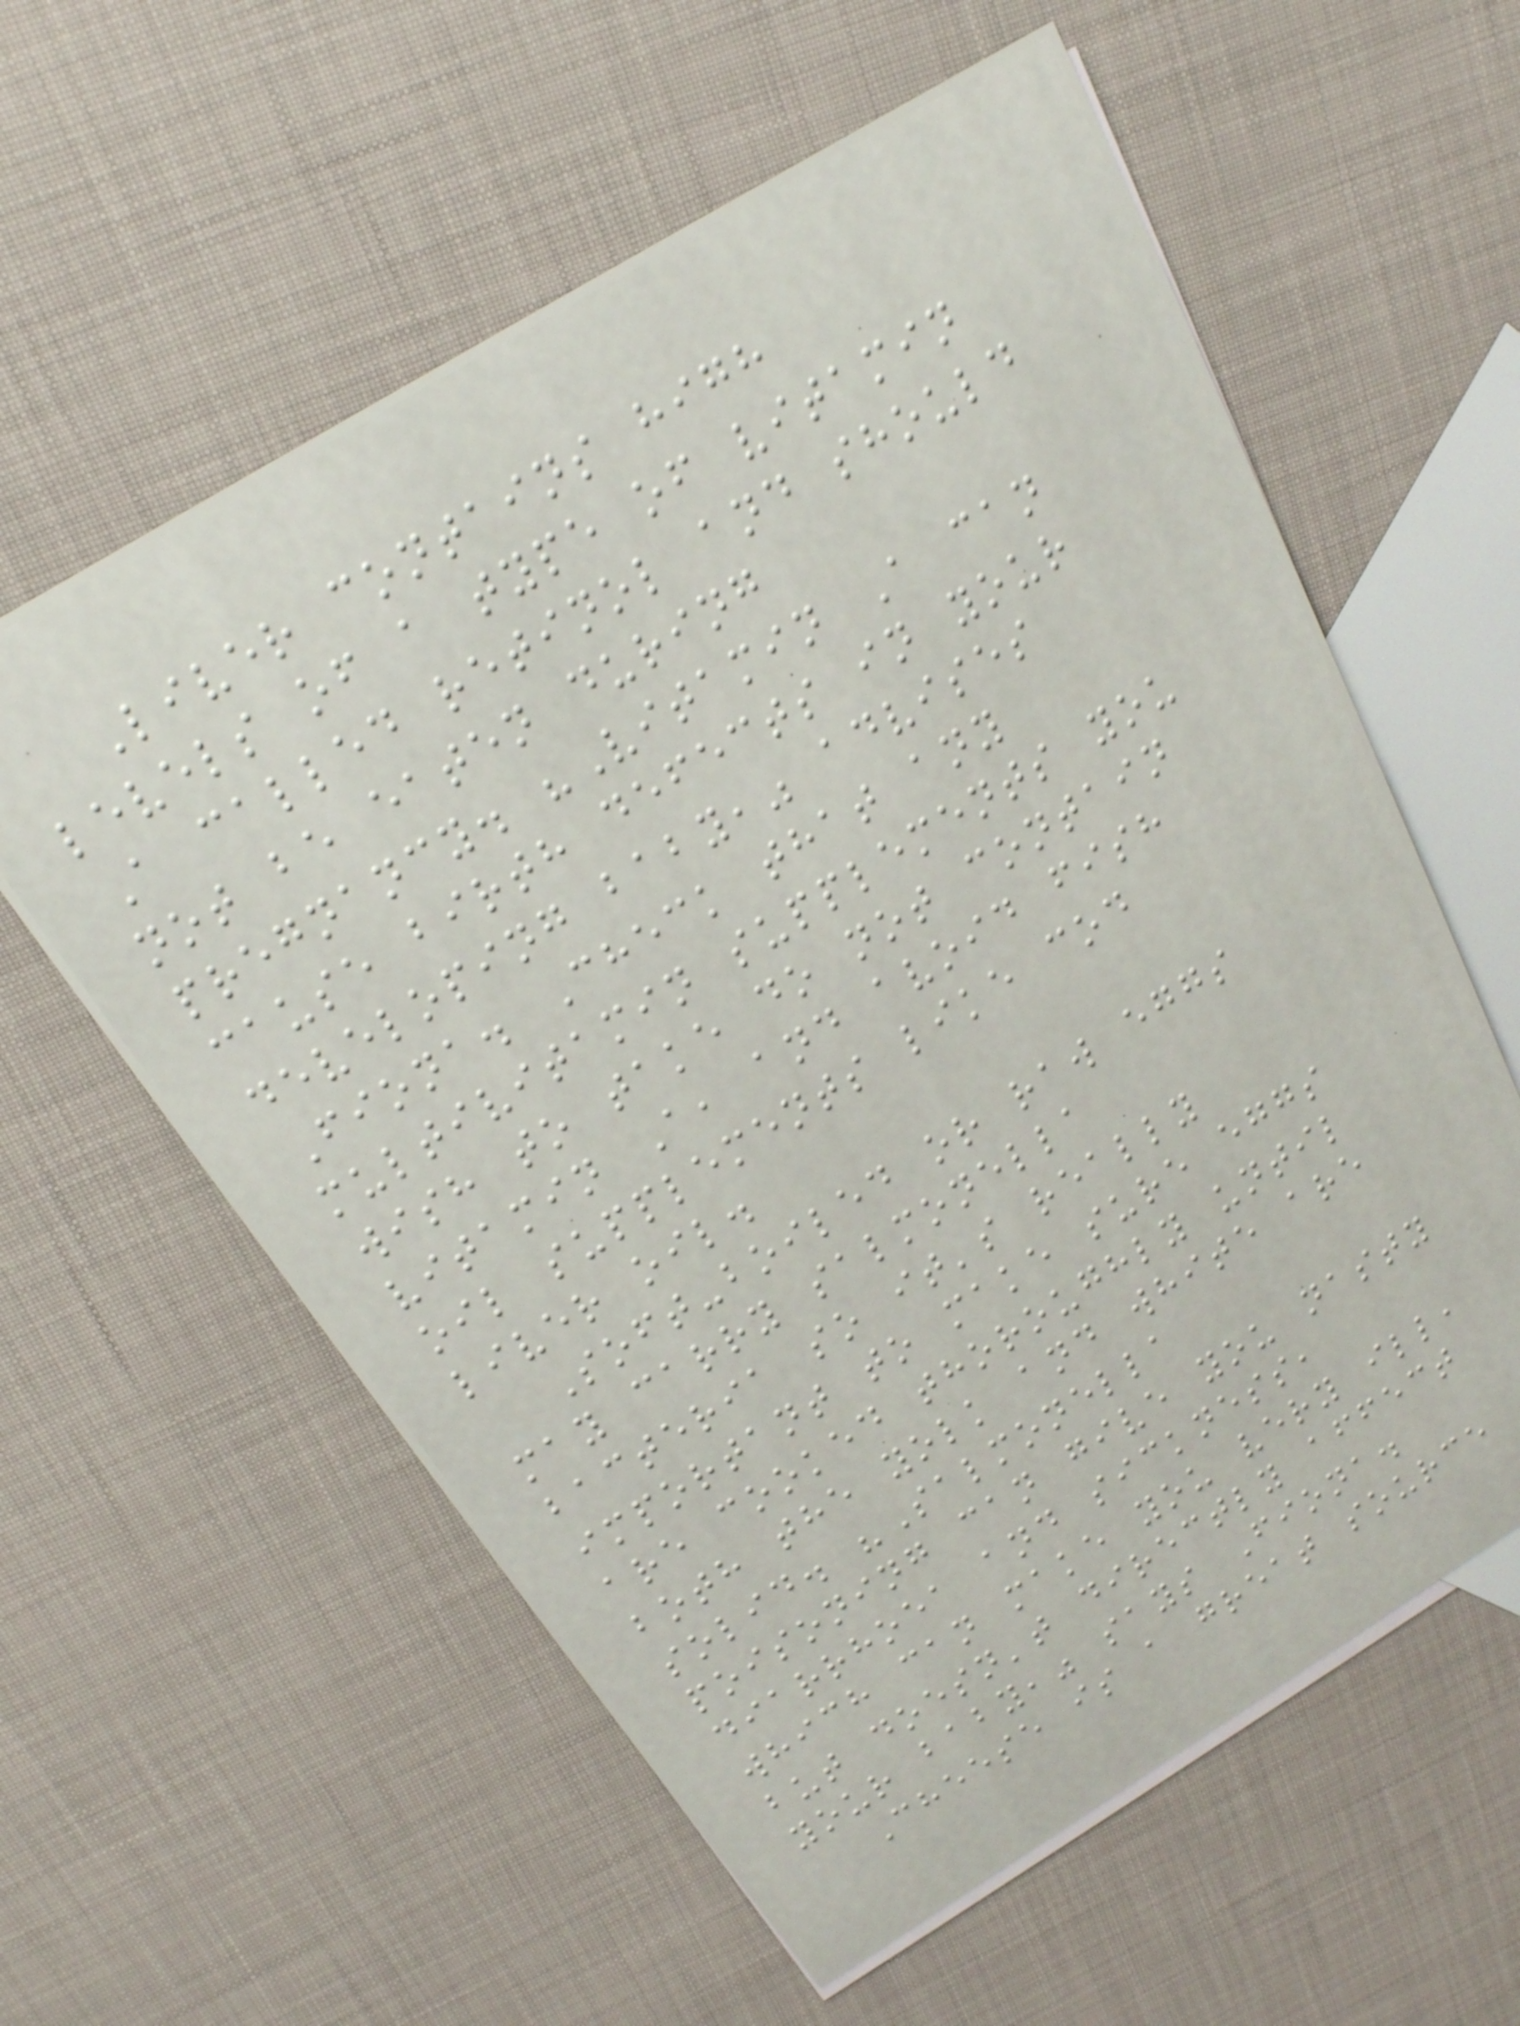Liver contains high
levels of a type of vitamin
A called retinol and should
not be eaten during
pregnancy. "Vitamin A can
cause birth defects in your
developing baby," advises
Fiona. Check that any
multivitamin supplements you
wish to take do not contain
vitamin A, and avoid fish
oil supplements like cod
liver oil.
Soft-boiled or raw eggs
may carry salmonella
bacteria so it's really
important to make sure eggs
are cooked thoroughly until
both the yolk and white are
solid. "Salmonella
poisoning can give you nasty
diarrhoea and sickness,
which can make you very ill,
but doesn't directly affect
your baby," says Fiona.
Cheese is a great source
